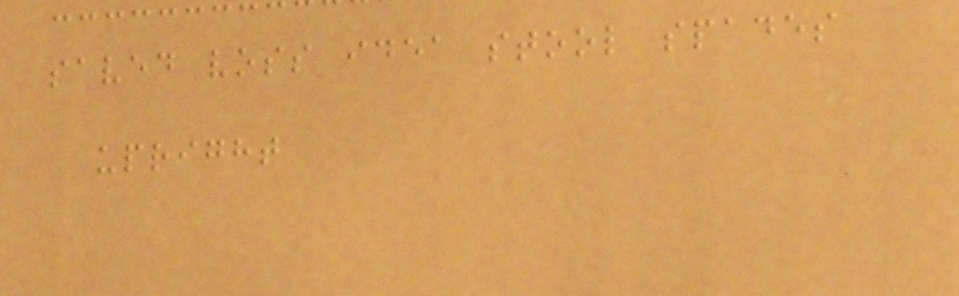saved voss idea stool spades
upright
